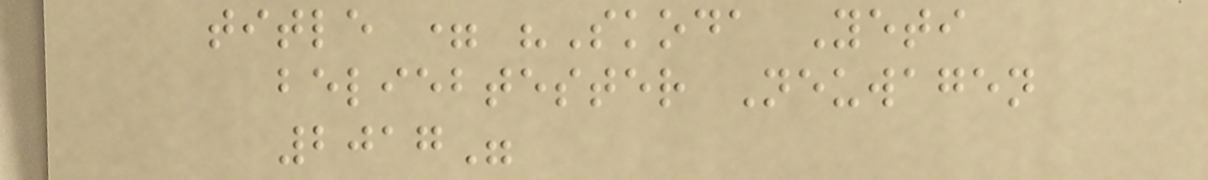title = "Skoda Yeti
beliebtester Neuwagen
2017"
